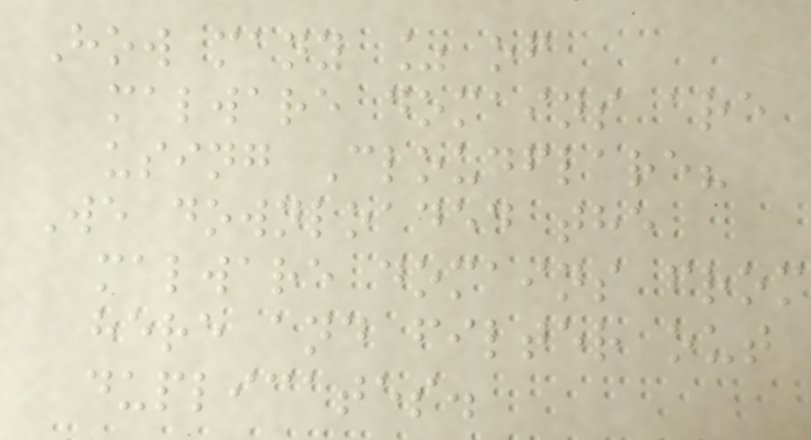How many % of
malware domains are
using Cloudflare?
We downloaded the
malware domains from
here and filter out
duplicates.
